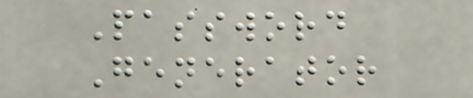Password
Generator
